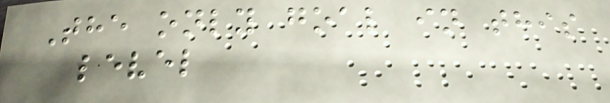The only goal in this
level
